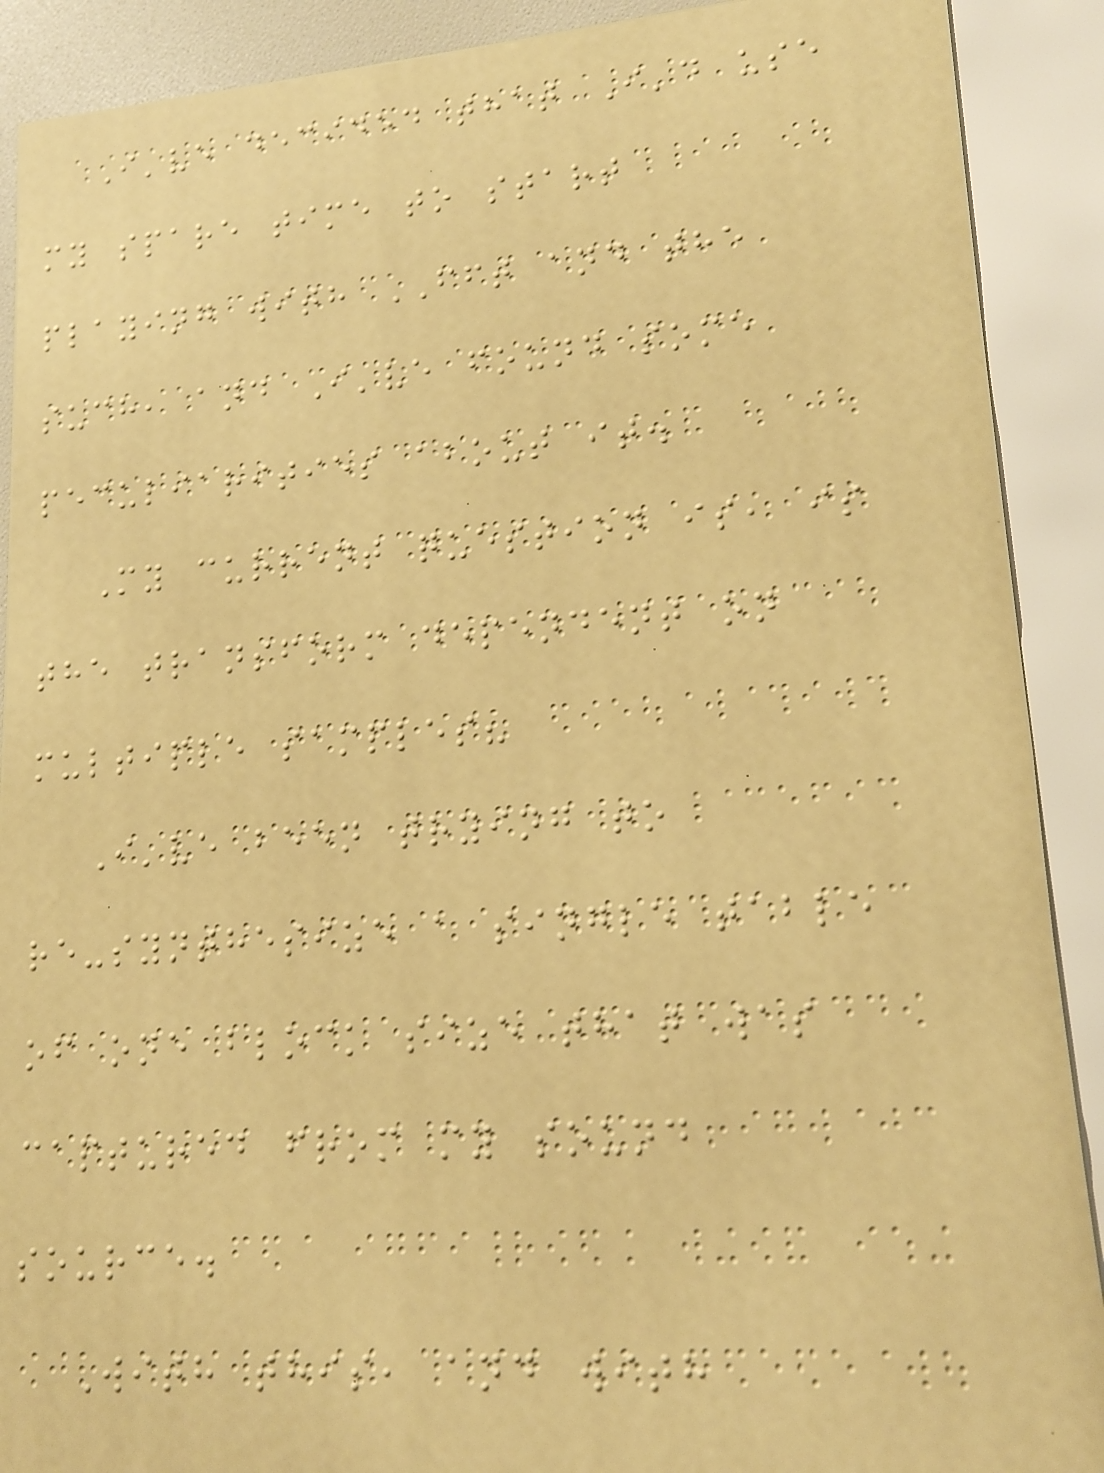I've decided that I'd use
my spare time to start
playing with FFT and the
such, and I've found some
peculiarities about it.
My current question is, is
the transform dependent on
multiple samples?
I've been trying to
re-synthesize a single table
of one block size that was
captured from my sound
source.
With this, and with
